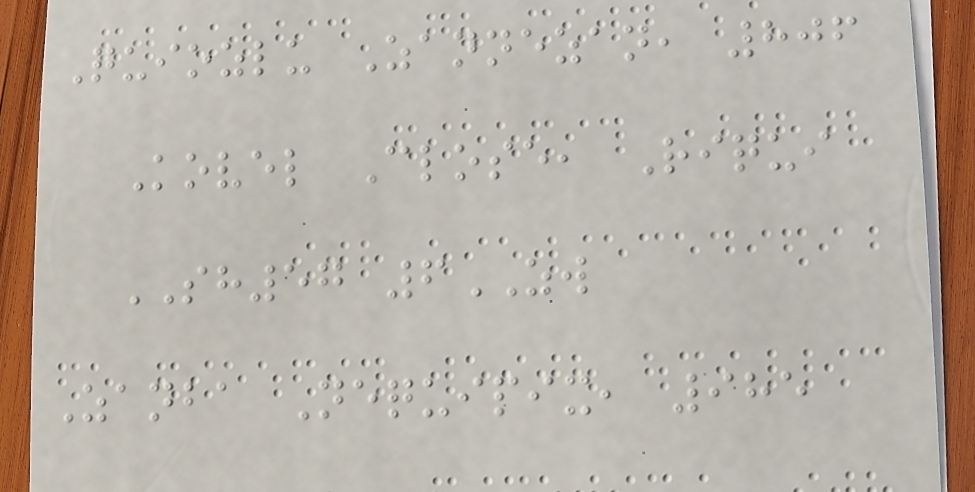Quiozlu Zannezan, 806
Kovel Close, Riqui
SH57 6ZW
Zanba Nequipix, 985
